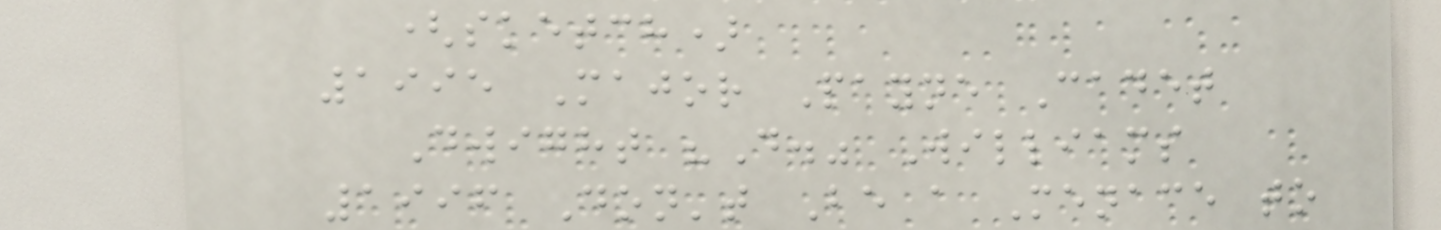(sketch)
1995 Major Payne Cadet
Dwight "D." Williams
1996 Don't Be a Menace to
